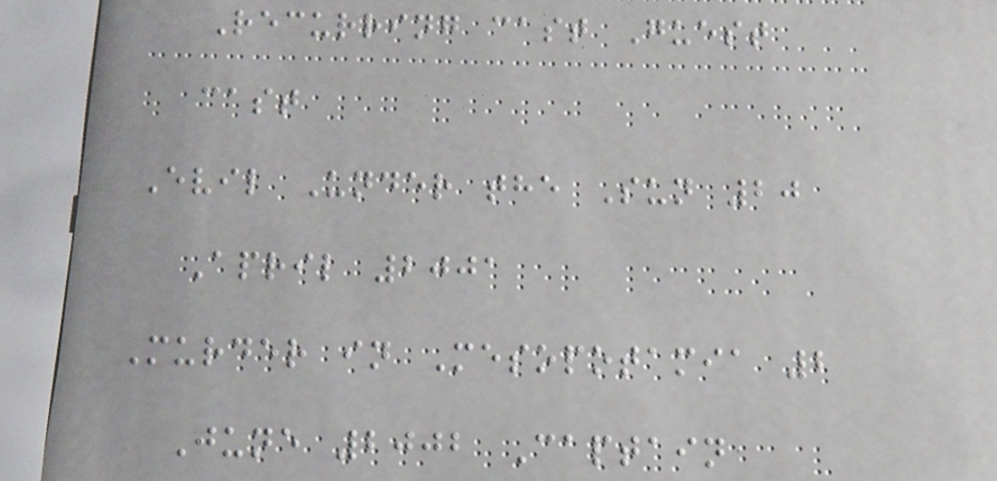Recurring cast Guest
cast
Evil Under the Sun 20
April 2001
Murder in Mesopotamia 2
June 2002 Captain
